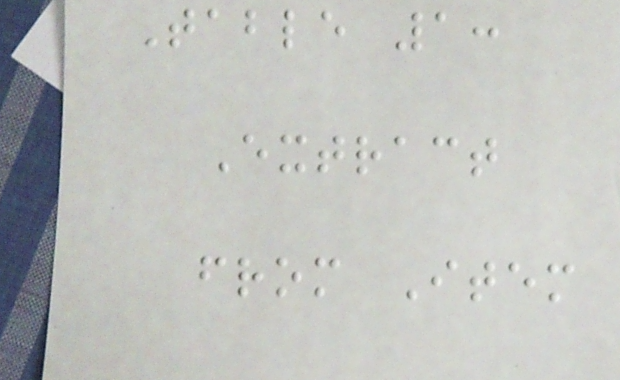Table 1:
Extract
from Item
